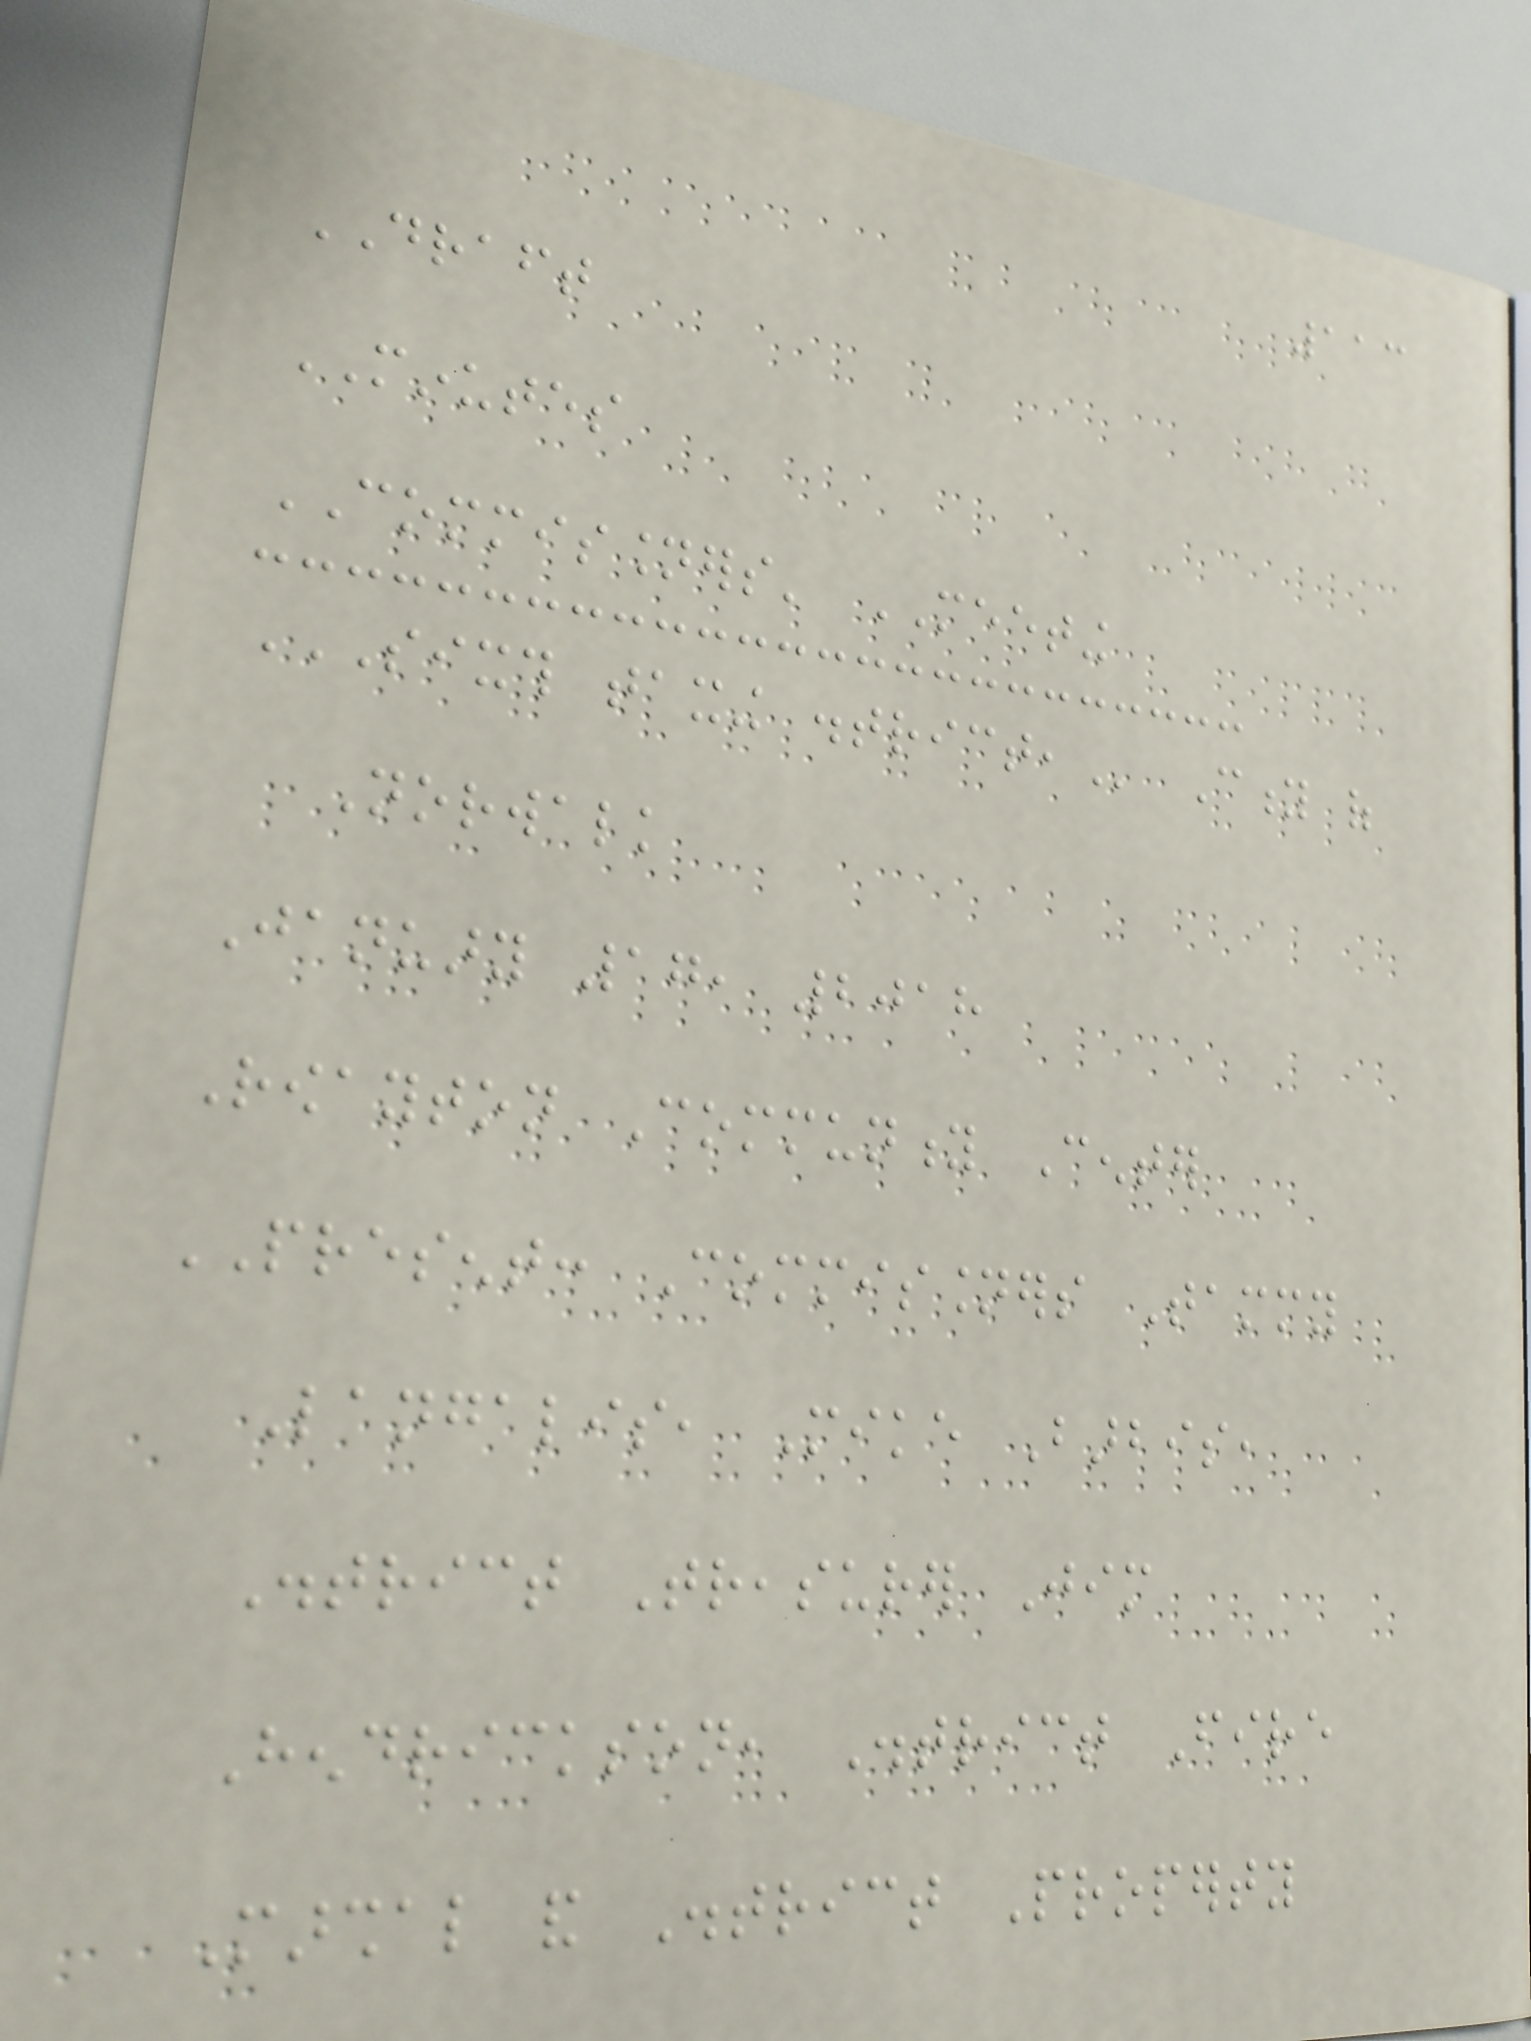113
DRAFT
MINUTES
COMMISSIONERS' MEETING
SIXTH TAXING DISTRICT, City of
Norwalk
January 17, 2018
Rowayton Community Center
PRESENT: Commissioners Tammy
Langalis, Mike Barbis,
District Treasurer Jim
Hendrickson, District Fire
Marshal and District Property
